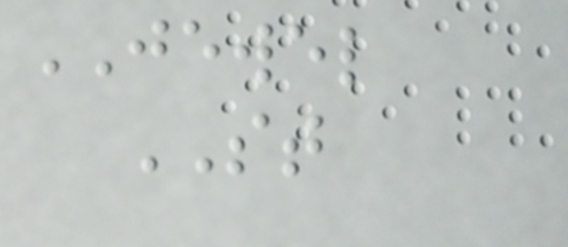JEWEL
ST
